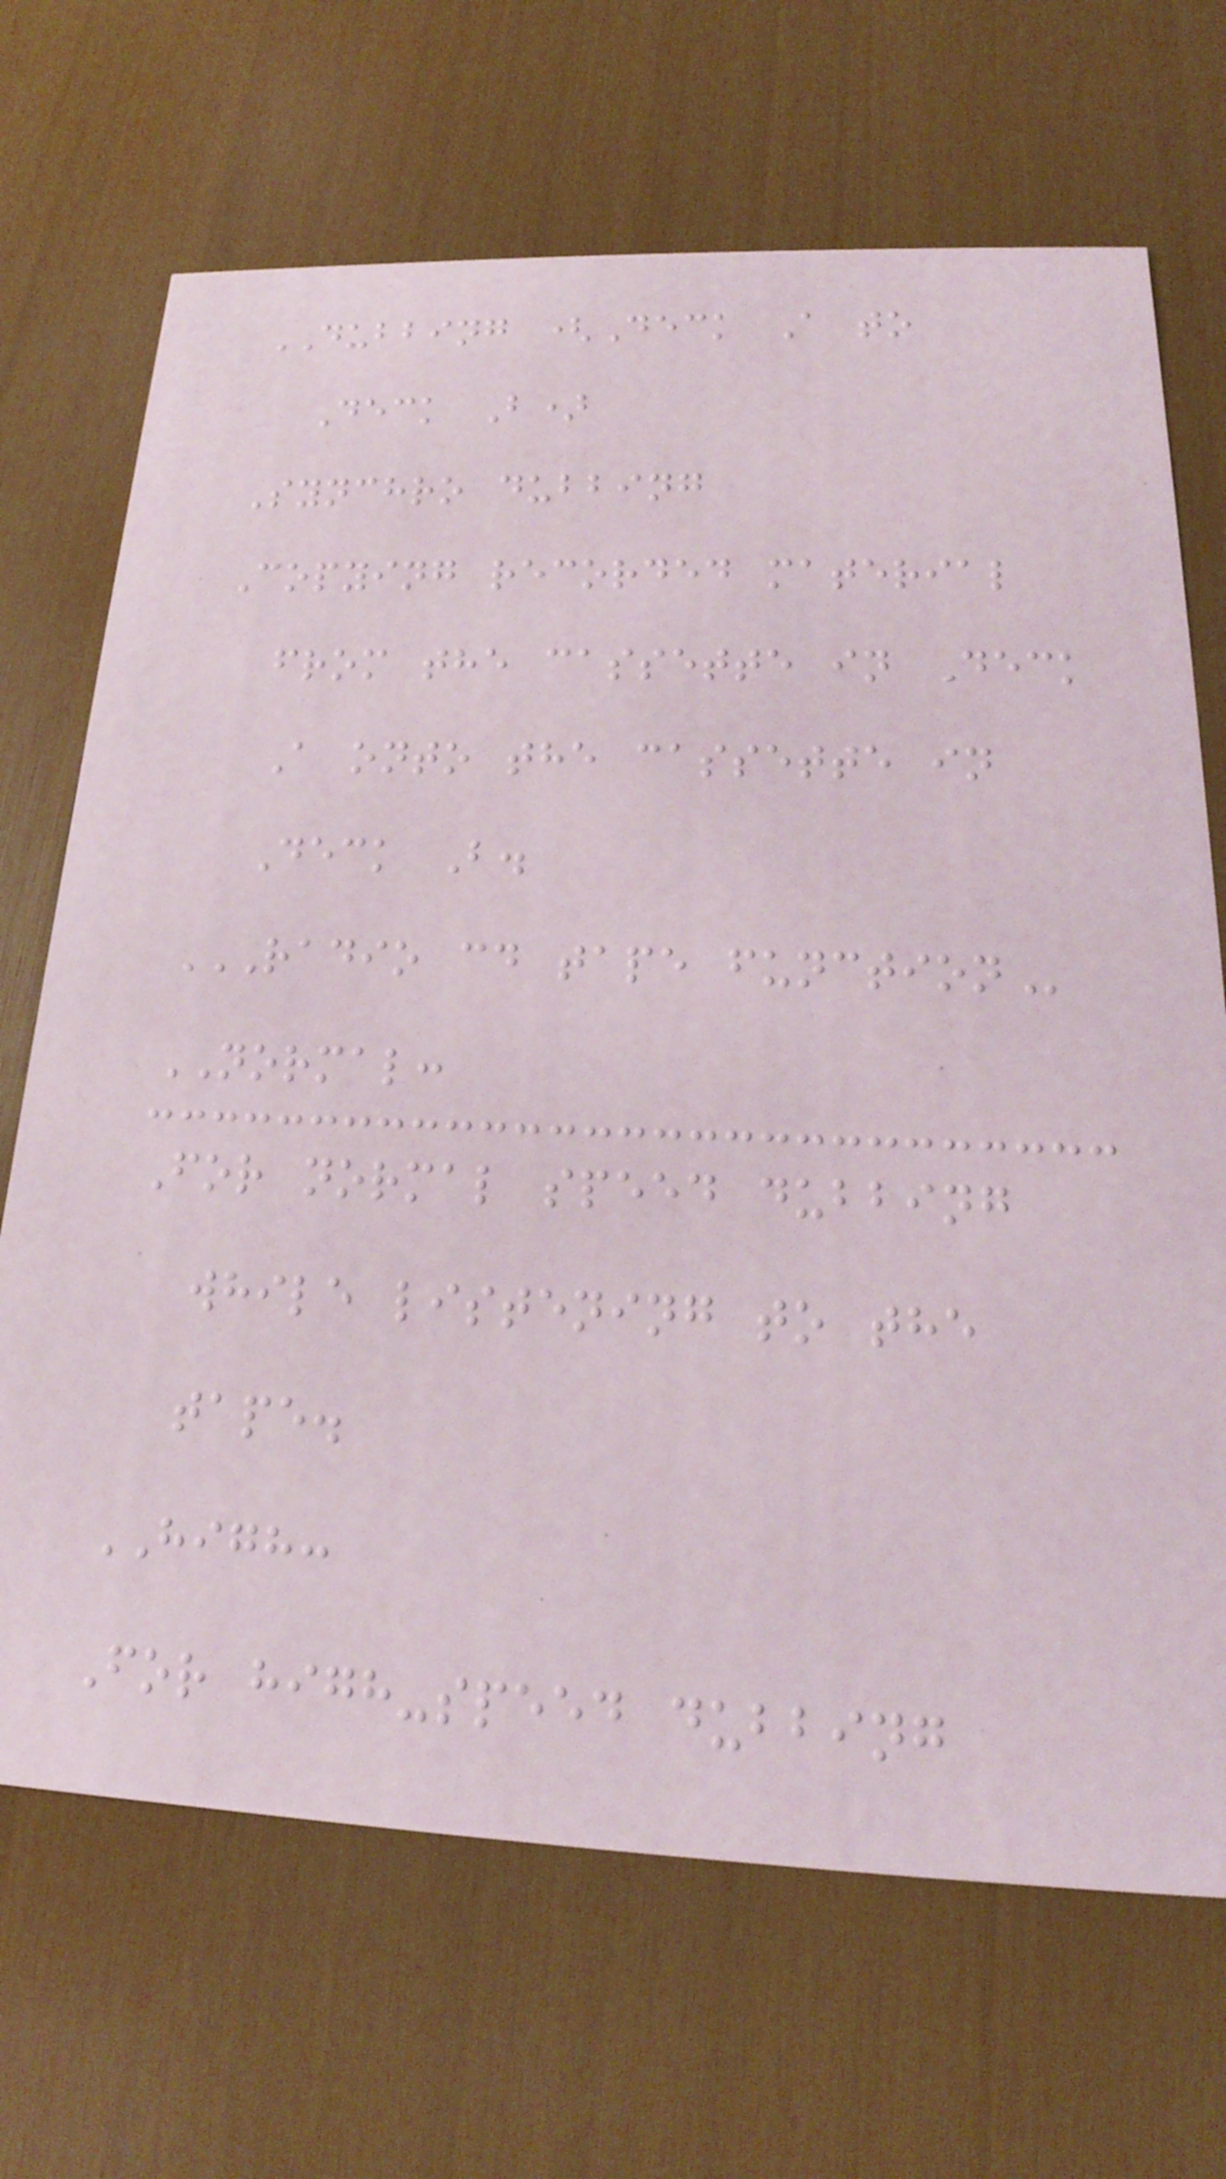DUBBING (Deck A to
Deck B)
Synchro dubbing
Copying recorded material
from the cassette in Deck
A onto the cassette in
Deck B.
RADIO CD TAPE FUNCTION
NORMAL:
For normal speed dubbing
while listening to the
tape.
HIGH:
For high-speed dubbing
